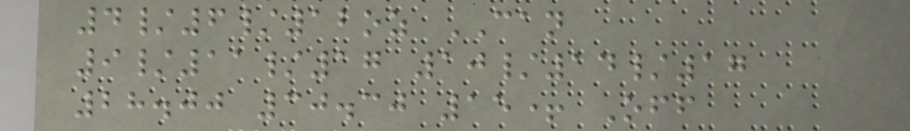4/6/12oz CAN
9/11/17 10/14/17
28.00 30.30 15+ Off
